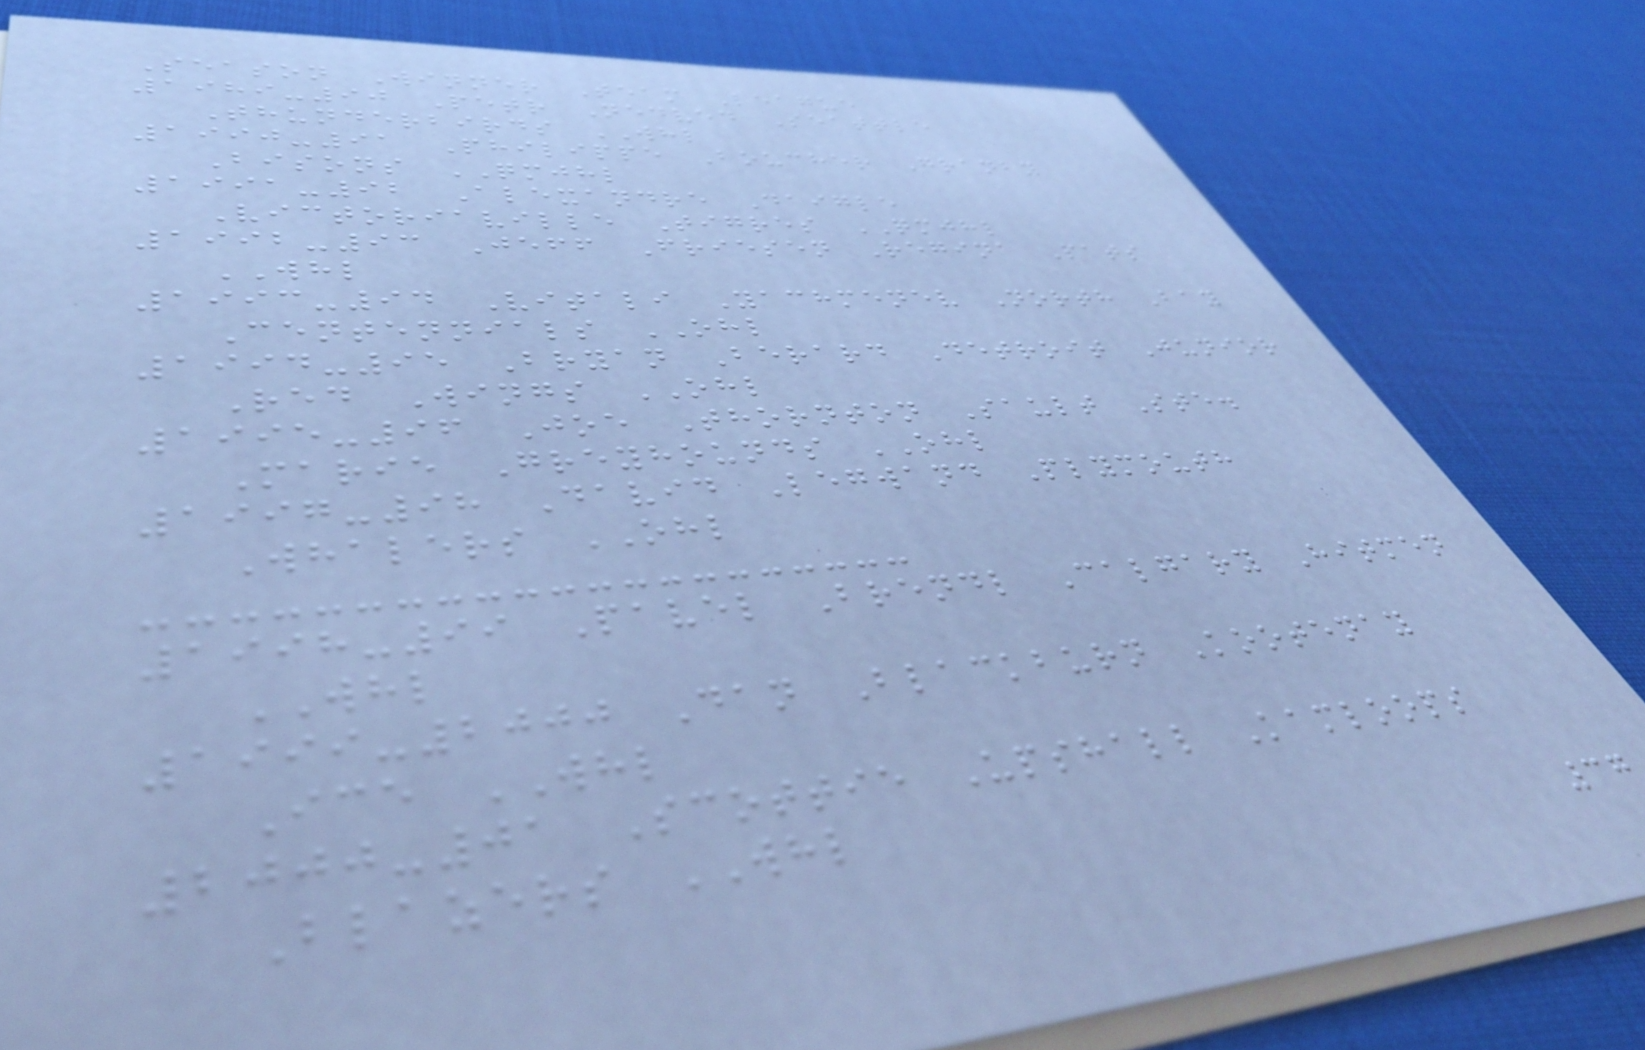Season Winner Team League
1989-90 Petr Nedved Seattle
Thunderbirds WHL
1990-91 Philippe Boucher Granby
Bisons QMJHL
1991-92 Alexandre Daigle
Victoriaville Tigres QMJHL
1992-93 Jeff Friesen Regina Pats
WHL
1993-94 Vitali Yachmenev North Bay
Centennials OHL
1994-95 Bryan Berard Detroit Junior
Red Wings OHL
1995-96 Joe Thornton Sault Ste.
Marie Greyhounds OHL
1997-98 David Legwand Plymouth
Whalers OHL
1998-99 Pavel Brendl Calgary Hitmen
WHL
1999-2000 Dan Blackburn Kootenay
Ice WHL
2000-01 Scottie Upshall Kamloops
Blazers WHL
37
